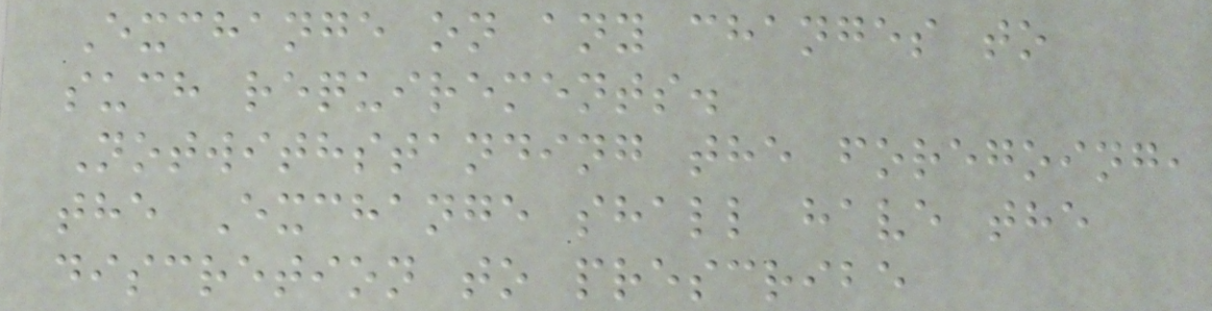Exchange on any changes to
such requirements.
Notwithstanding the foregoing,
the Exchange shall have the
discretion to prescribe
